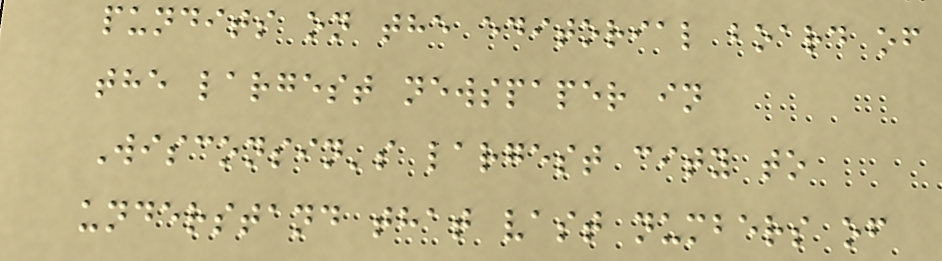pundits on the editorial board of
the largest newspaper in
Wisconsin's largest city to
understand that vast numbers of
